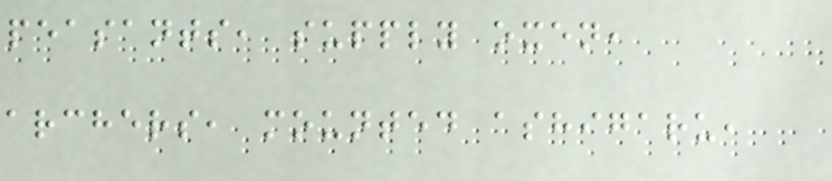peasants, supply oxen,
archers, mounted ashigaru,
